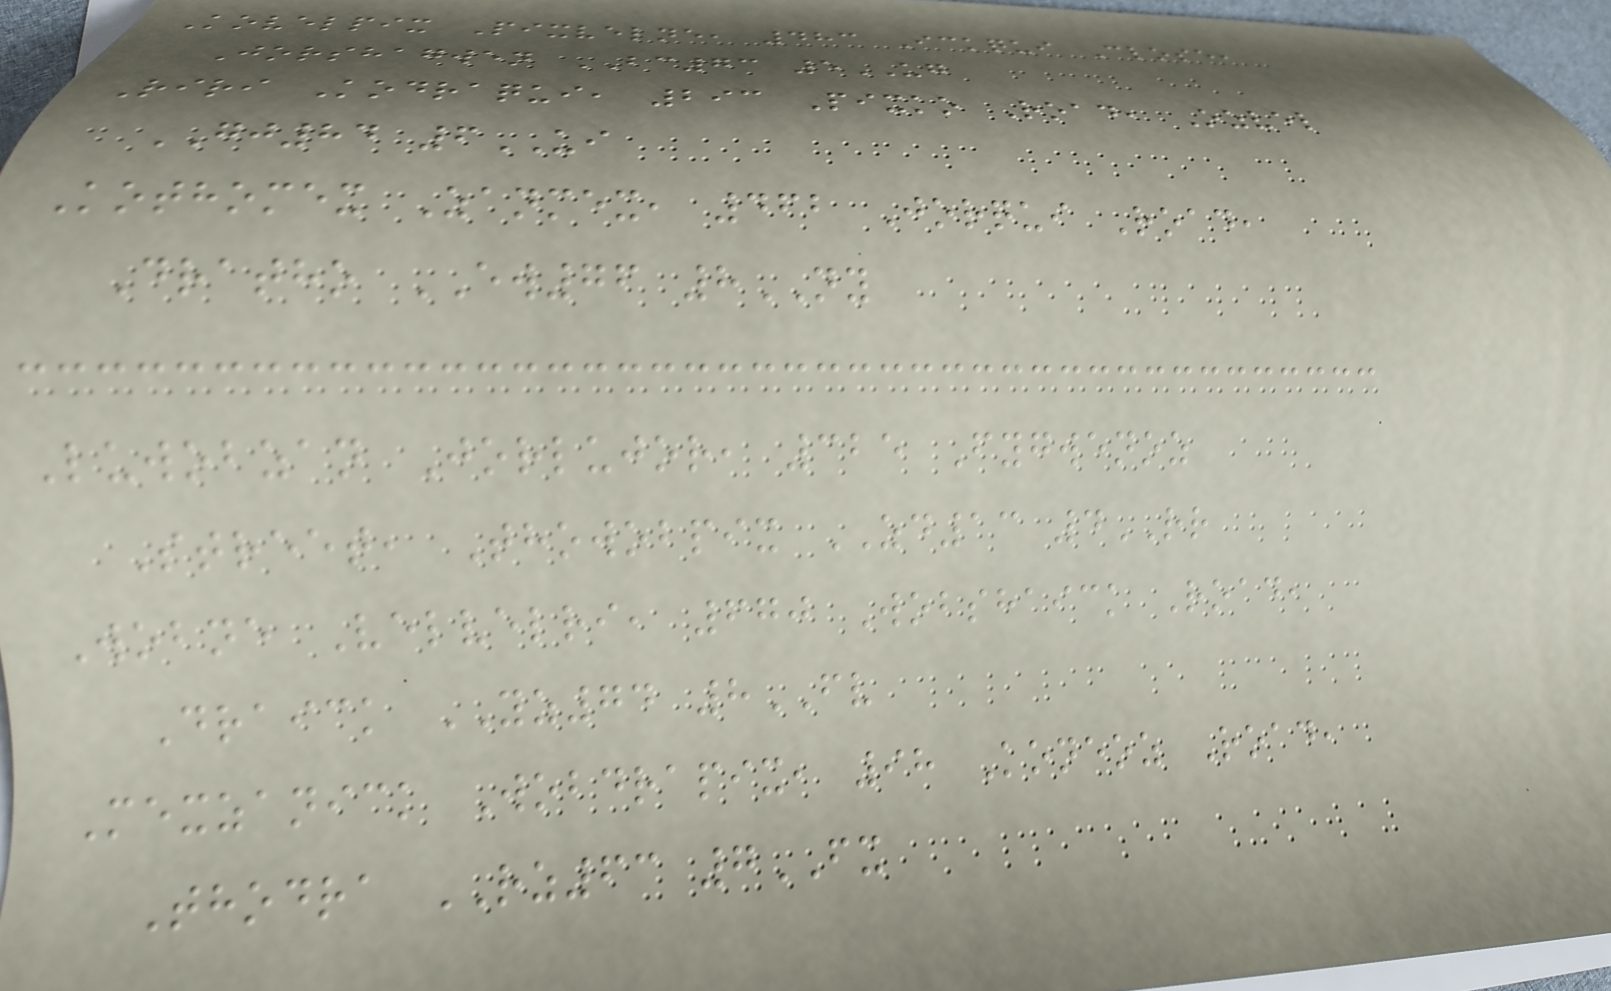Kovelpix Pixvelne, 483 Ickqui Close,
Jorshagwen BC73 5UG
Riri Kodraqui, 293 Pixko Road, Ozvel
GJ84 6UI
Kothomex Zanmex, 462 Jorqui Road,
Dratho EW76 8NY
Luwobzan Jorlujor, 325 Fygwenoz
Street, Thowobpix ZD13 4RR
Wobne Velvelri, 670 Wobshaick Road,
Draick YZ74 8FV
Mexzanick Wobdrapix, 98 Koneoz Road,
Thodra RZ63 7FX
